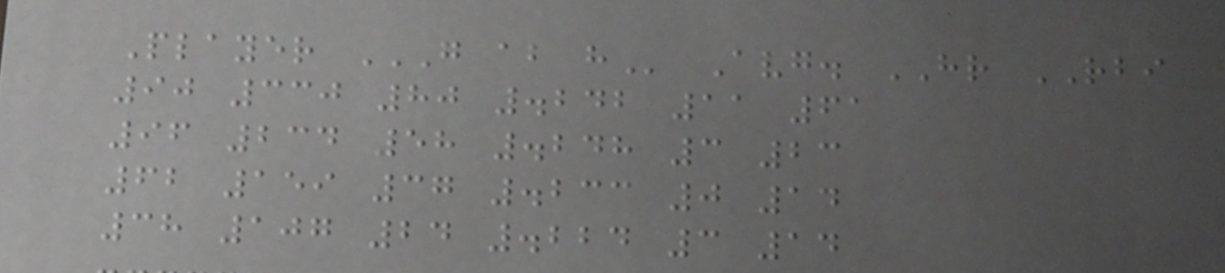Player G AB H Avg. HR RBI
90 330 80 .242 11 61
96 234 58 .248 3 23
62 159 37 .233 0 14
38 107 24 .224 3 14
